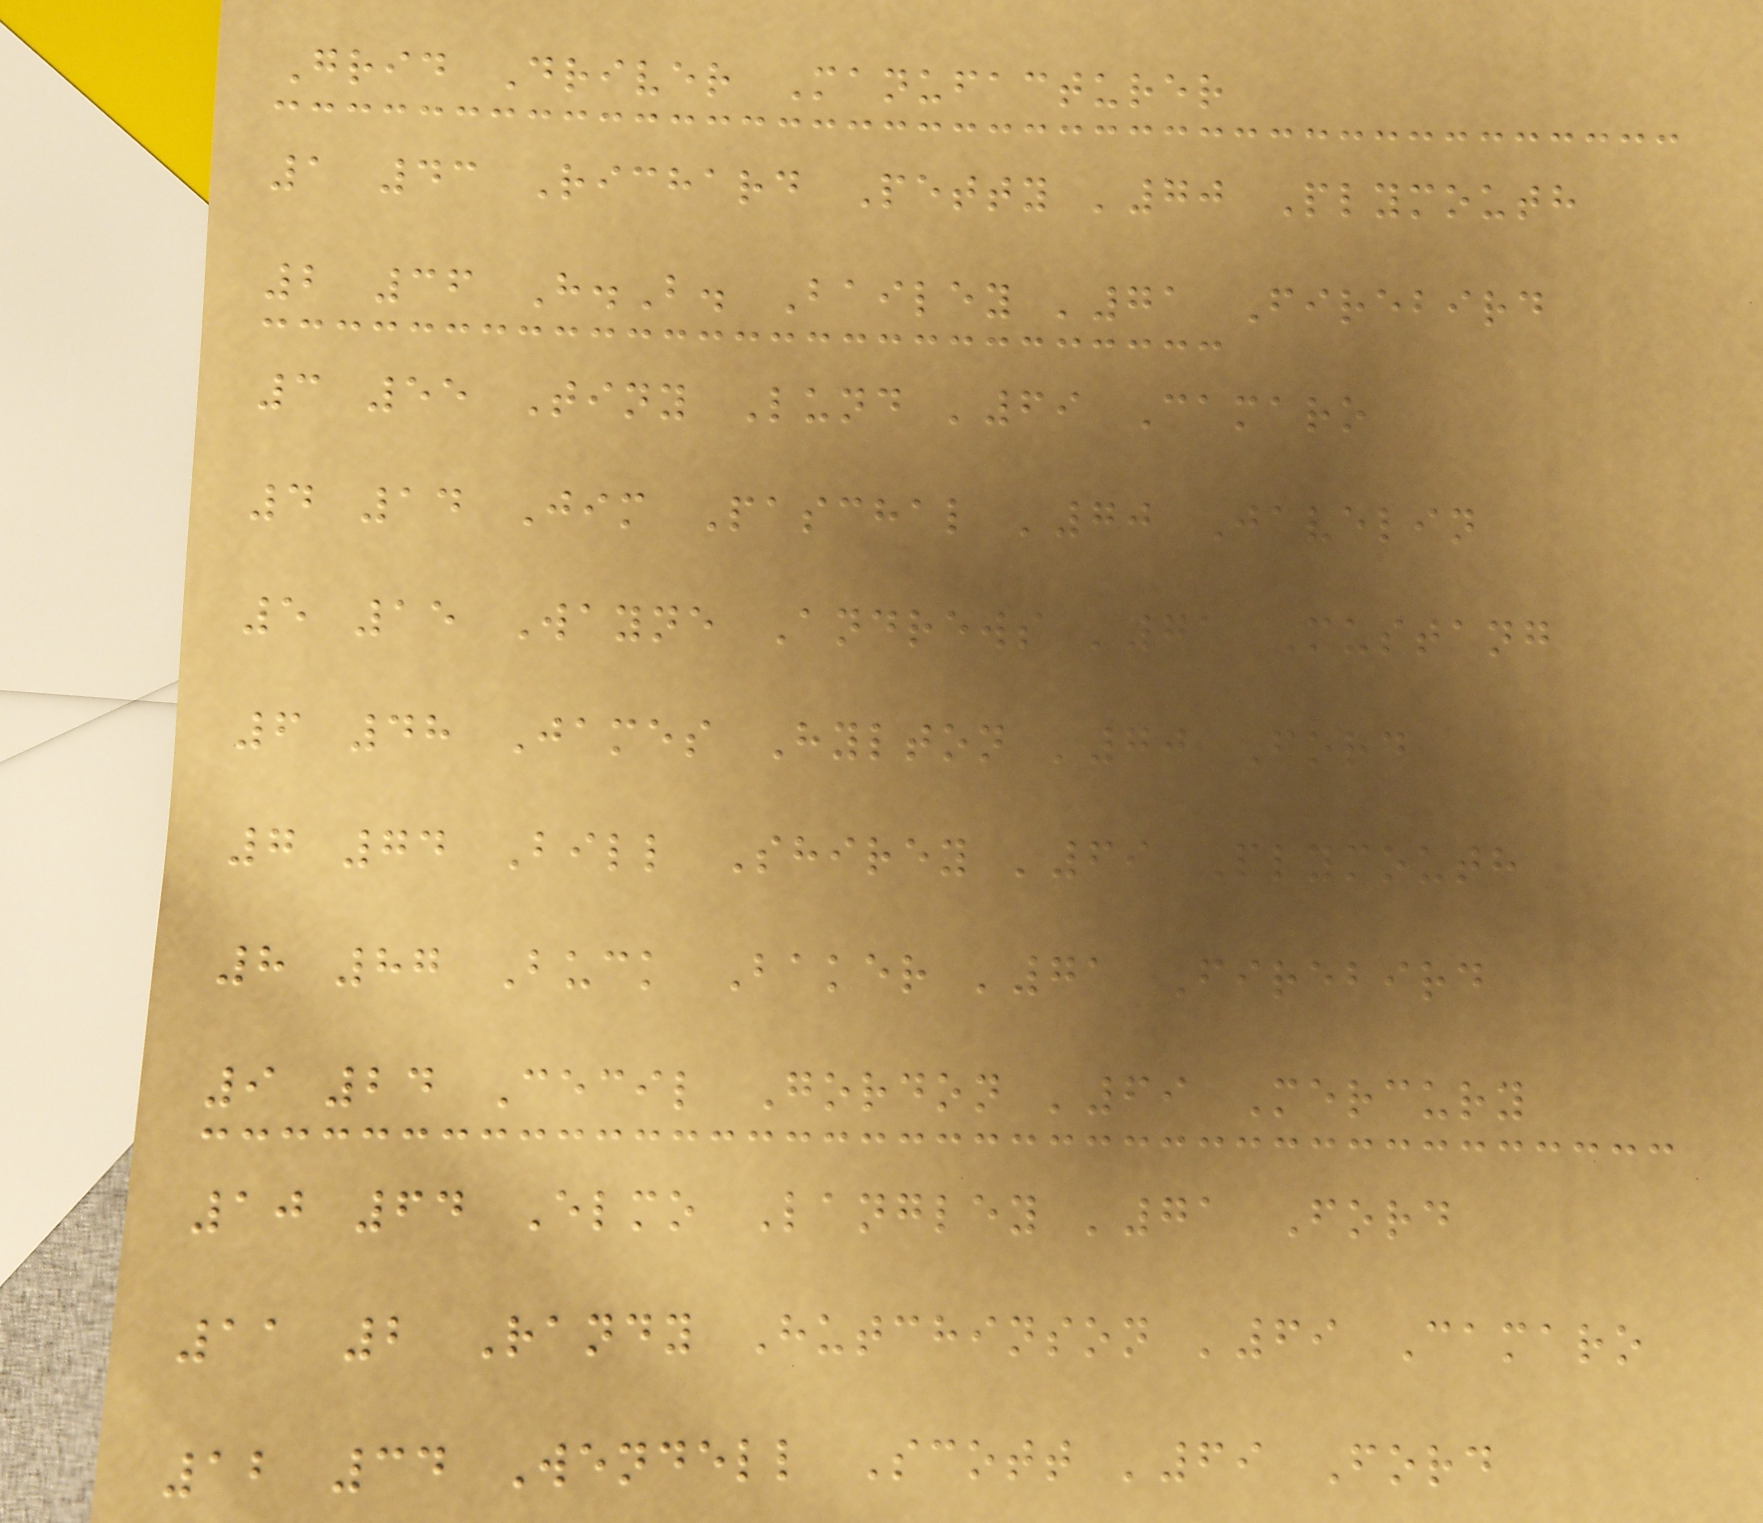Grid Driver Manufacturer
1 43 Richard Petty '70 Plymouth
2 36 H.B. Bailey '71 Firebird
3 55 Tiny Lund '69 Camaro
4 14 Jim Paschal '70 Javelin
5 15 Wayne Andrews '71 Mustang
6 48 James Hylton '70 Ford
7 74 Bill Shirey '69 Plymouth
8 87 Buck Baker '71 Firebird
9 24 Cecil Gordon '69 Mercury
10 64 Elmo Langley '71 Ford
11 2 Randy Hutchinson '69 Camaro
12 34 Wendell Scott '69 Ford
